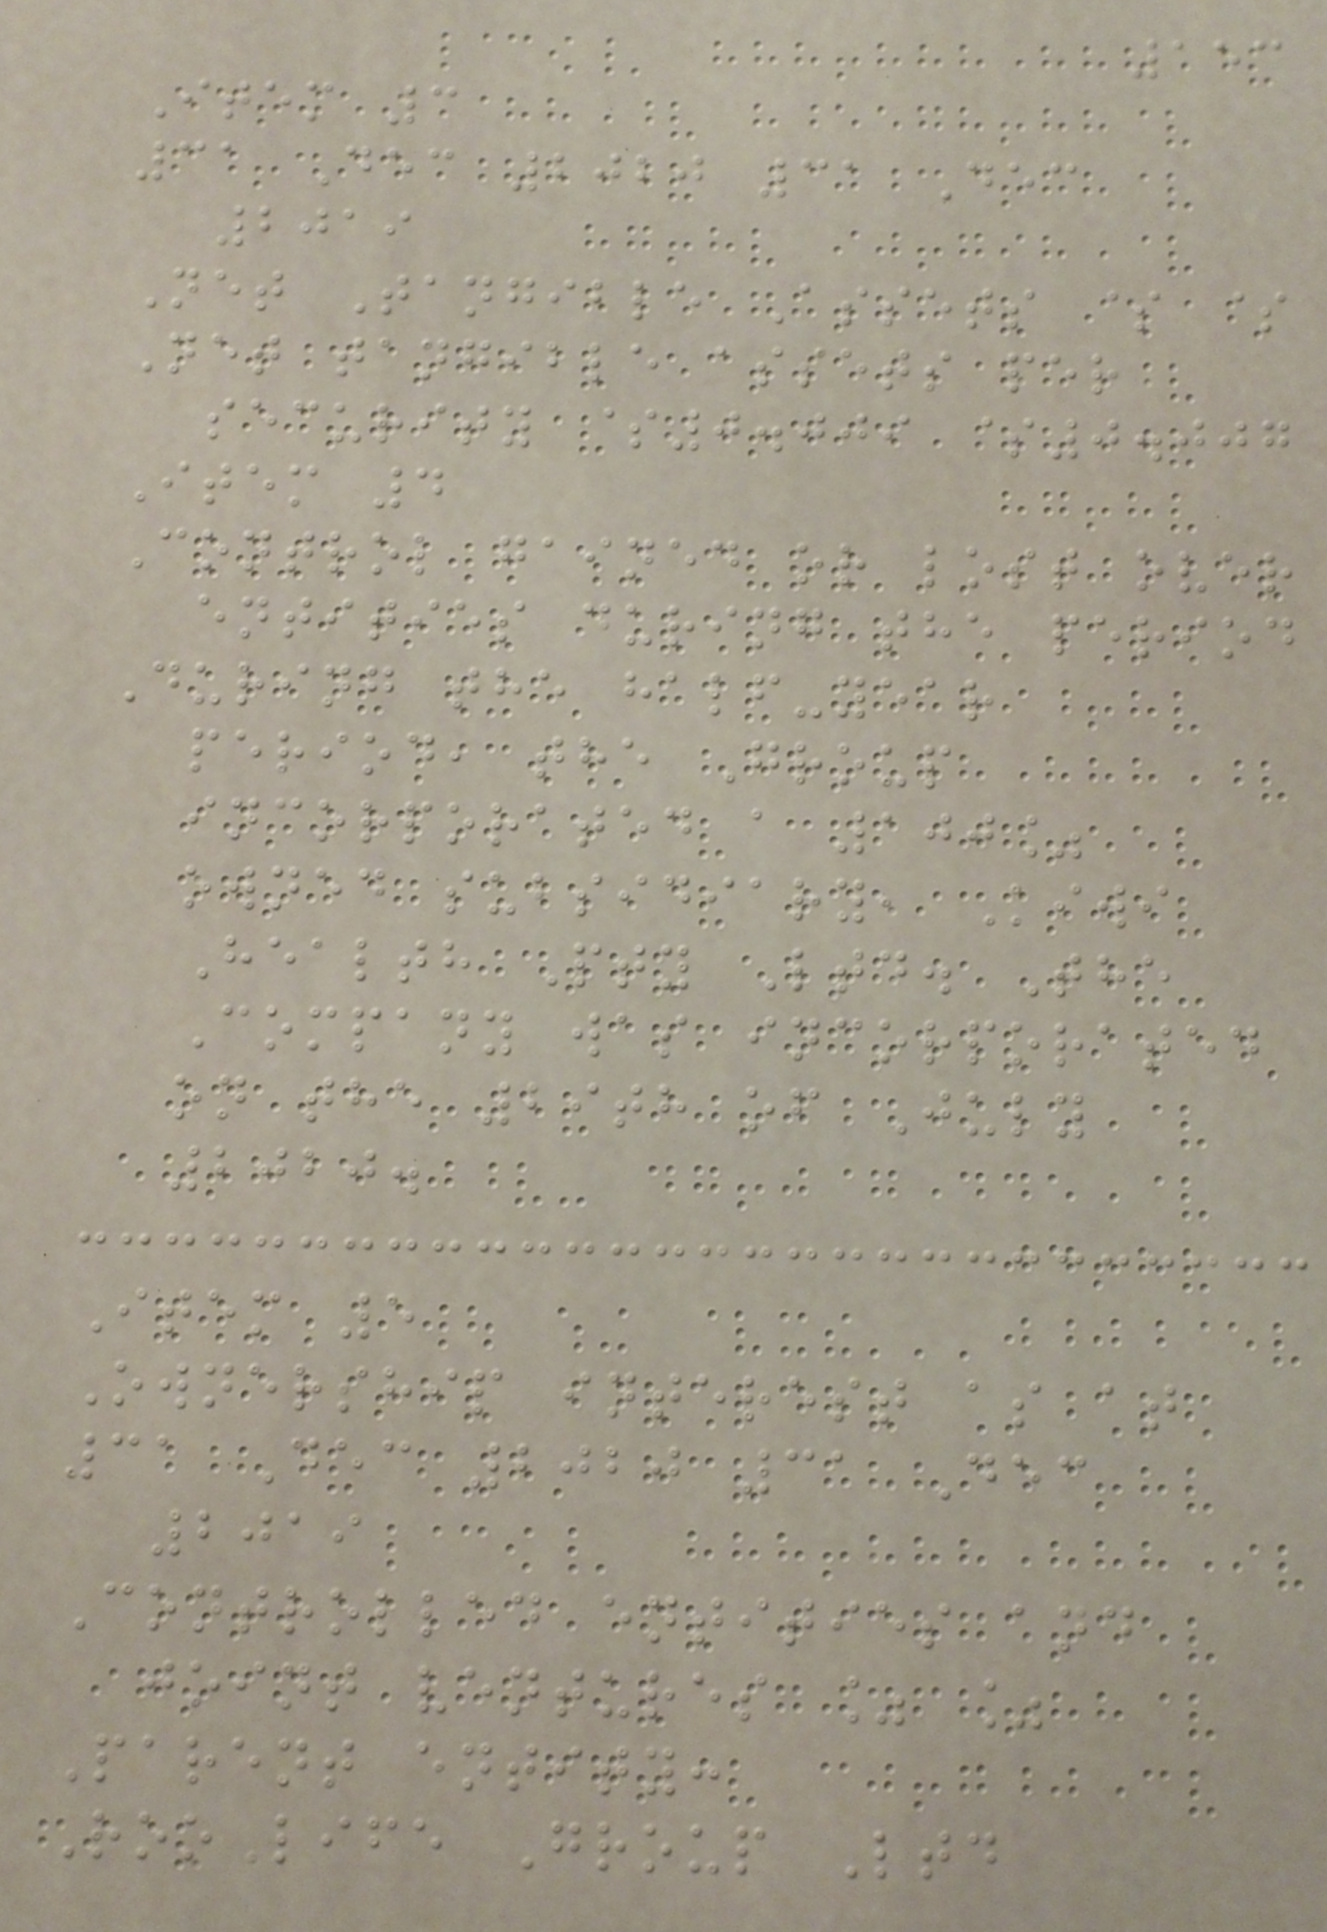153
Item 3
31 Dec 2020 31 Dec
2019
Net Tangible Assets $ $
Net tangible assets per
security $0.009 $0.007
Item 4
Control gained or lost over
entities during the period
During the half-year
period, the Group
incorporated a 100%
owned subsidiary, Kiwi
Health Pty Ltd. The
Company was incorporated
on the 29th of July
2020.
Item 5
Ownership interest as at
31 Dec 2020 31 Dec
2019
Controlled entities and
joint ventures % %
Parent entity:
RooLife Group Ltd
